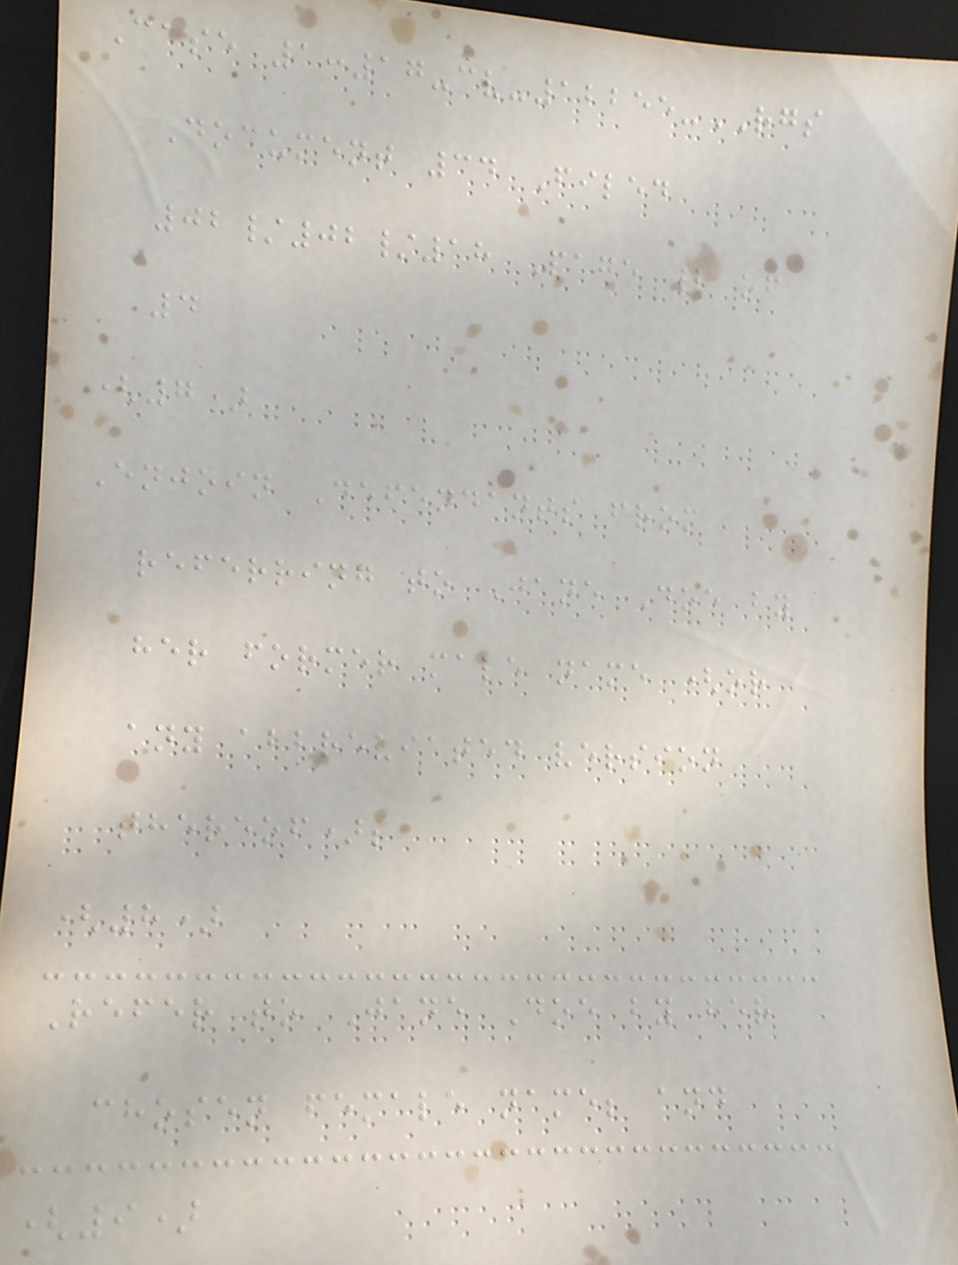Case 1:17-cv-12255-RGS
Document 34 Filed
02/02/18 Page 2 of
4
(7)
Enjoin Defendants from
referring to Jane Doe by
her former male name (or
any abbreviated version
thereof);
(8)
Refer to Jane Doe by her
chosen female name; and
(9)
